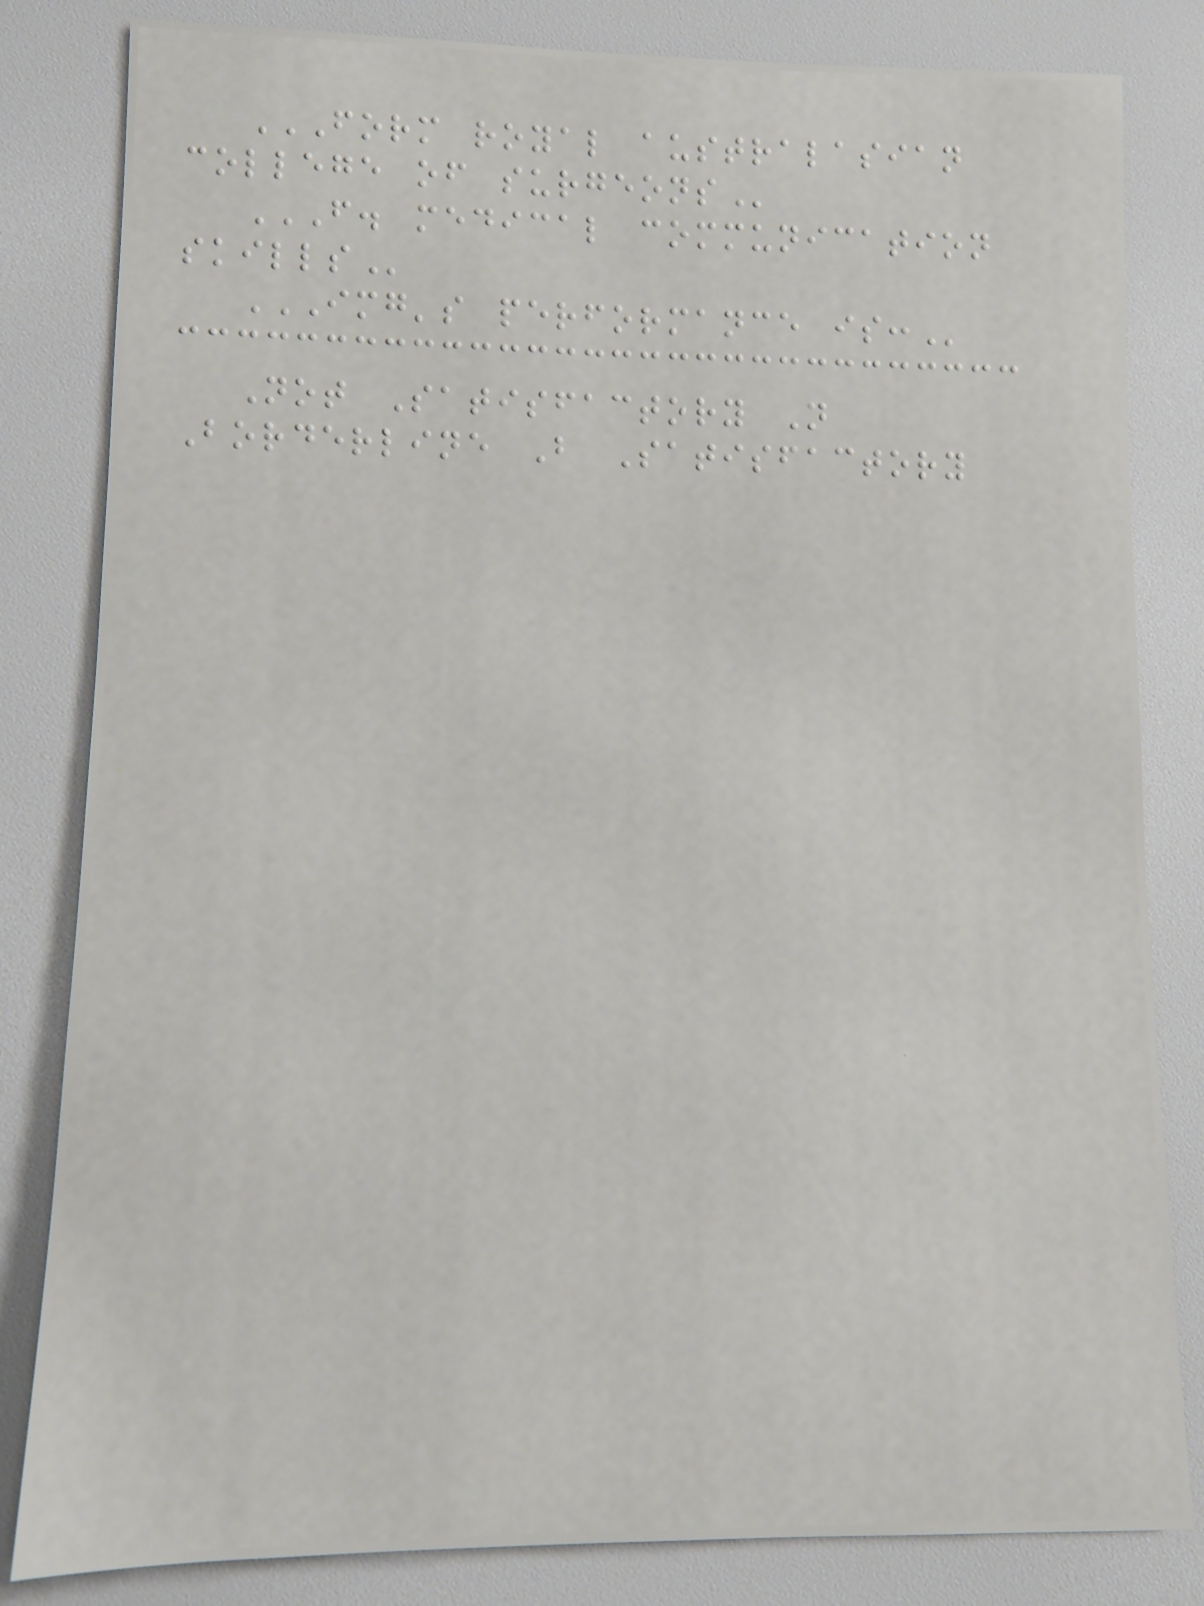FORM ROYAL AUSTRALASIAN
COLLEGE OF SURGEONS
F. MEDICAL COMMUNICATION
SKILLS
IMG'S PERFORMANCE IS:
Not Satisfactory N
Borderline B Satisfactory
